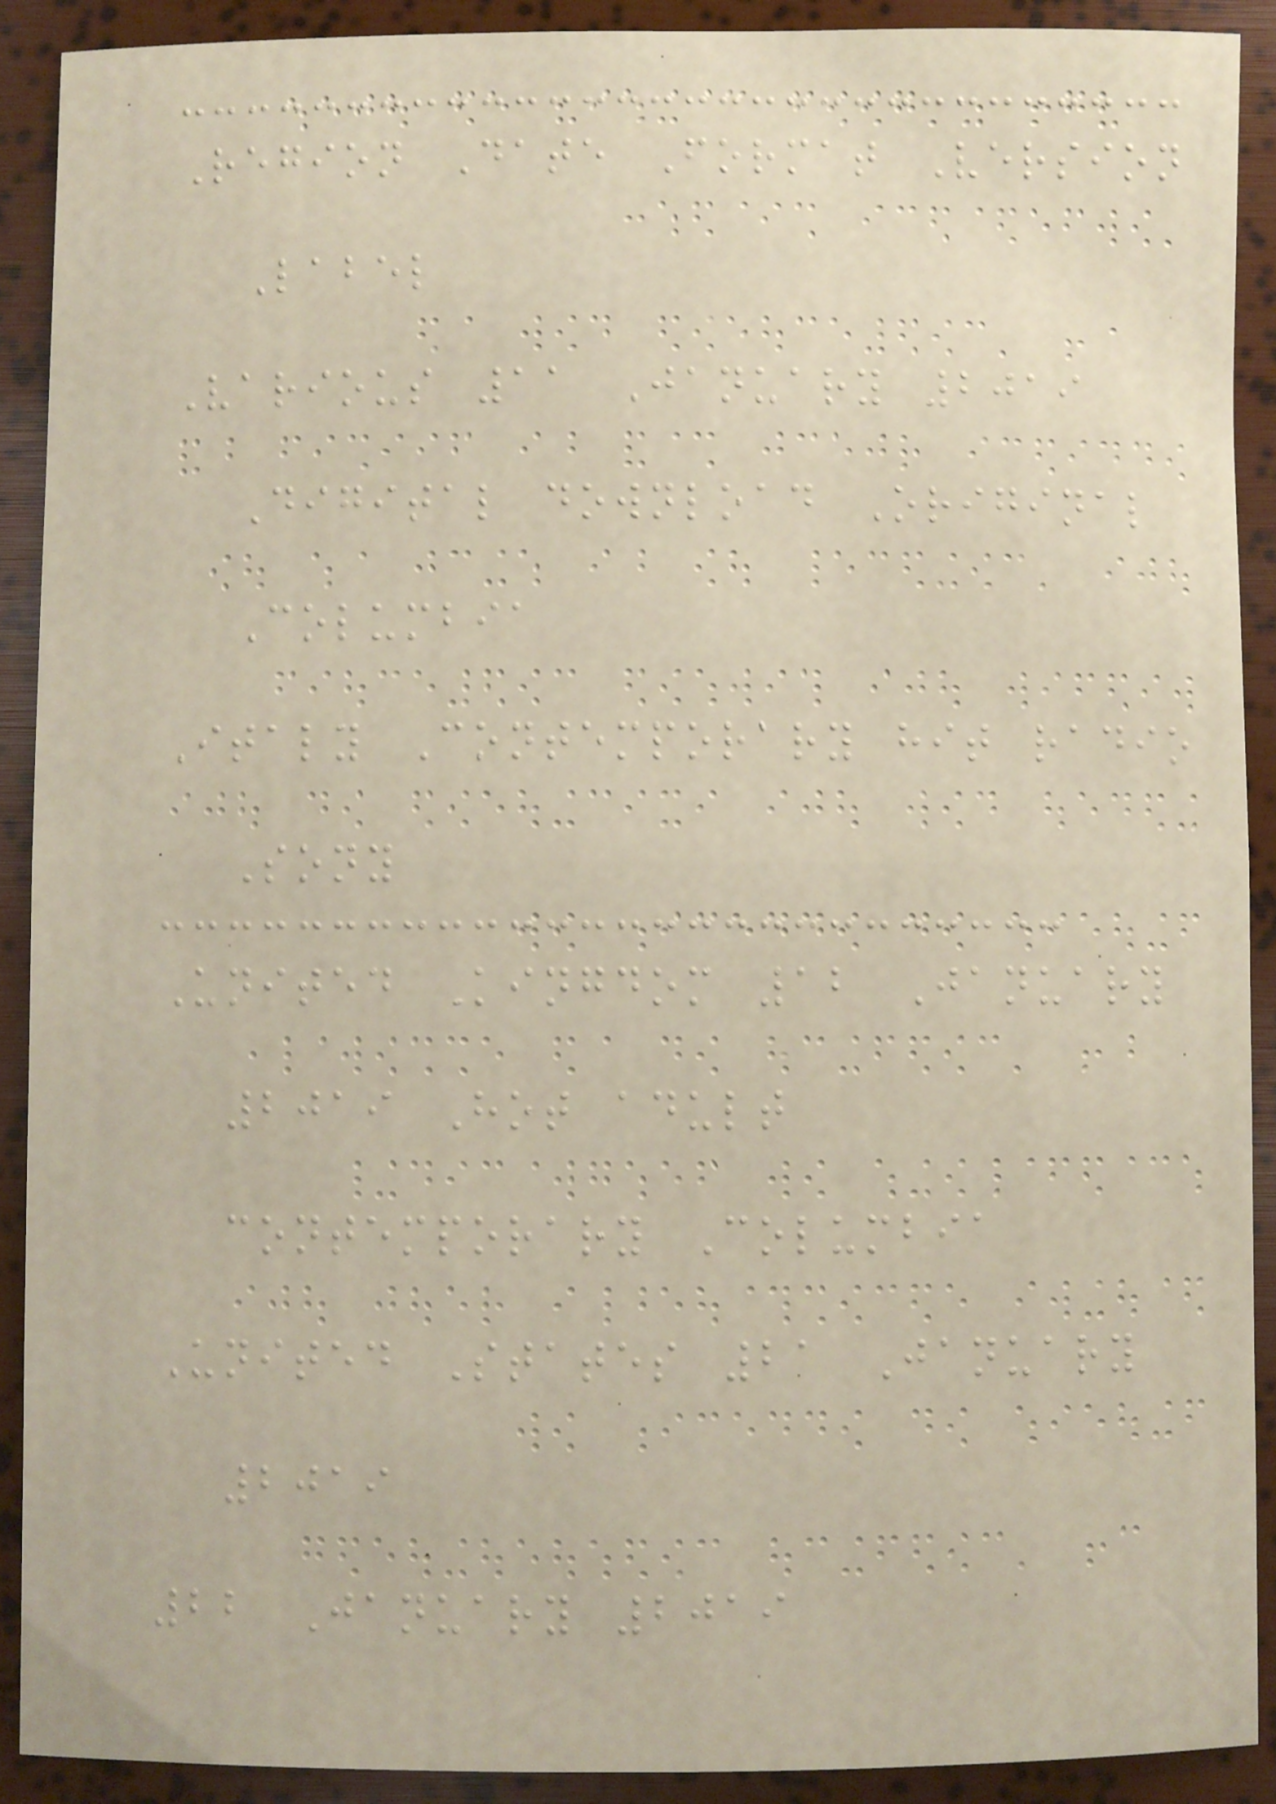Region Date Format Version
Label
Various 11 January 2019
Digital download Original
Columbia
Italy Contemporary hit radio
Sony
United Kingdom 12 January
2019 Hot adult
contemporary Columbia
United States 21 January
2019
22 January 2019
